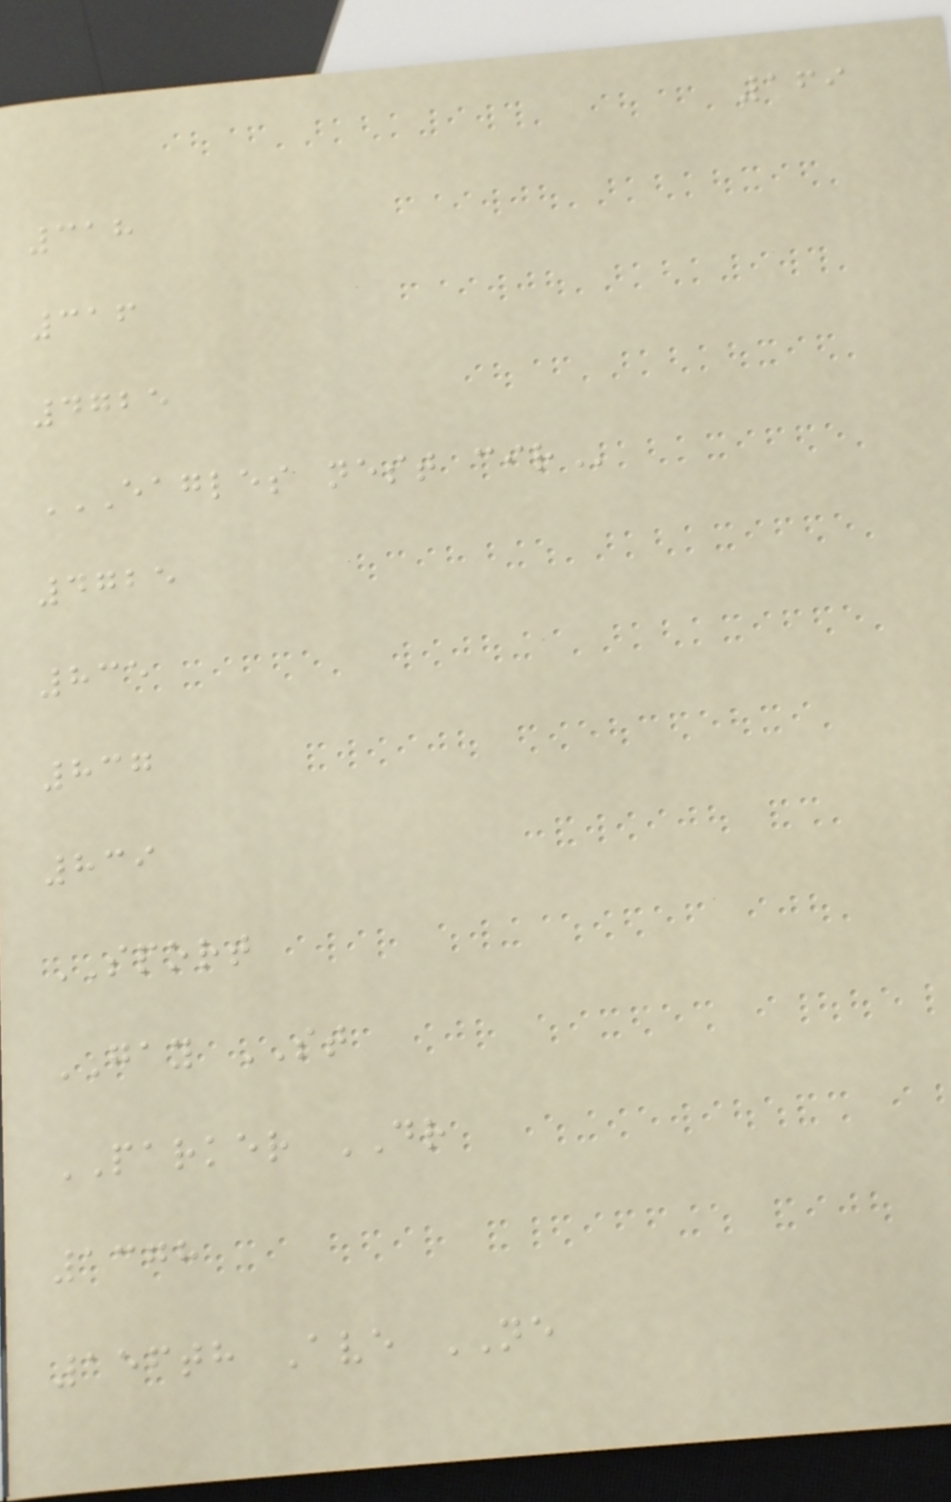169
318
316
4725
EAGLES NEST CIR
4725
835
837
839
SPORT
GAY ST
PARKER DR
1378
156th Ave NE
